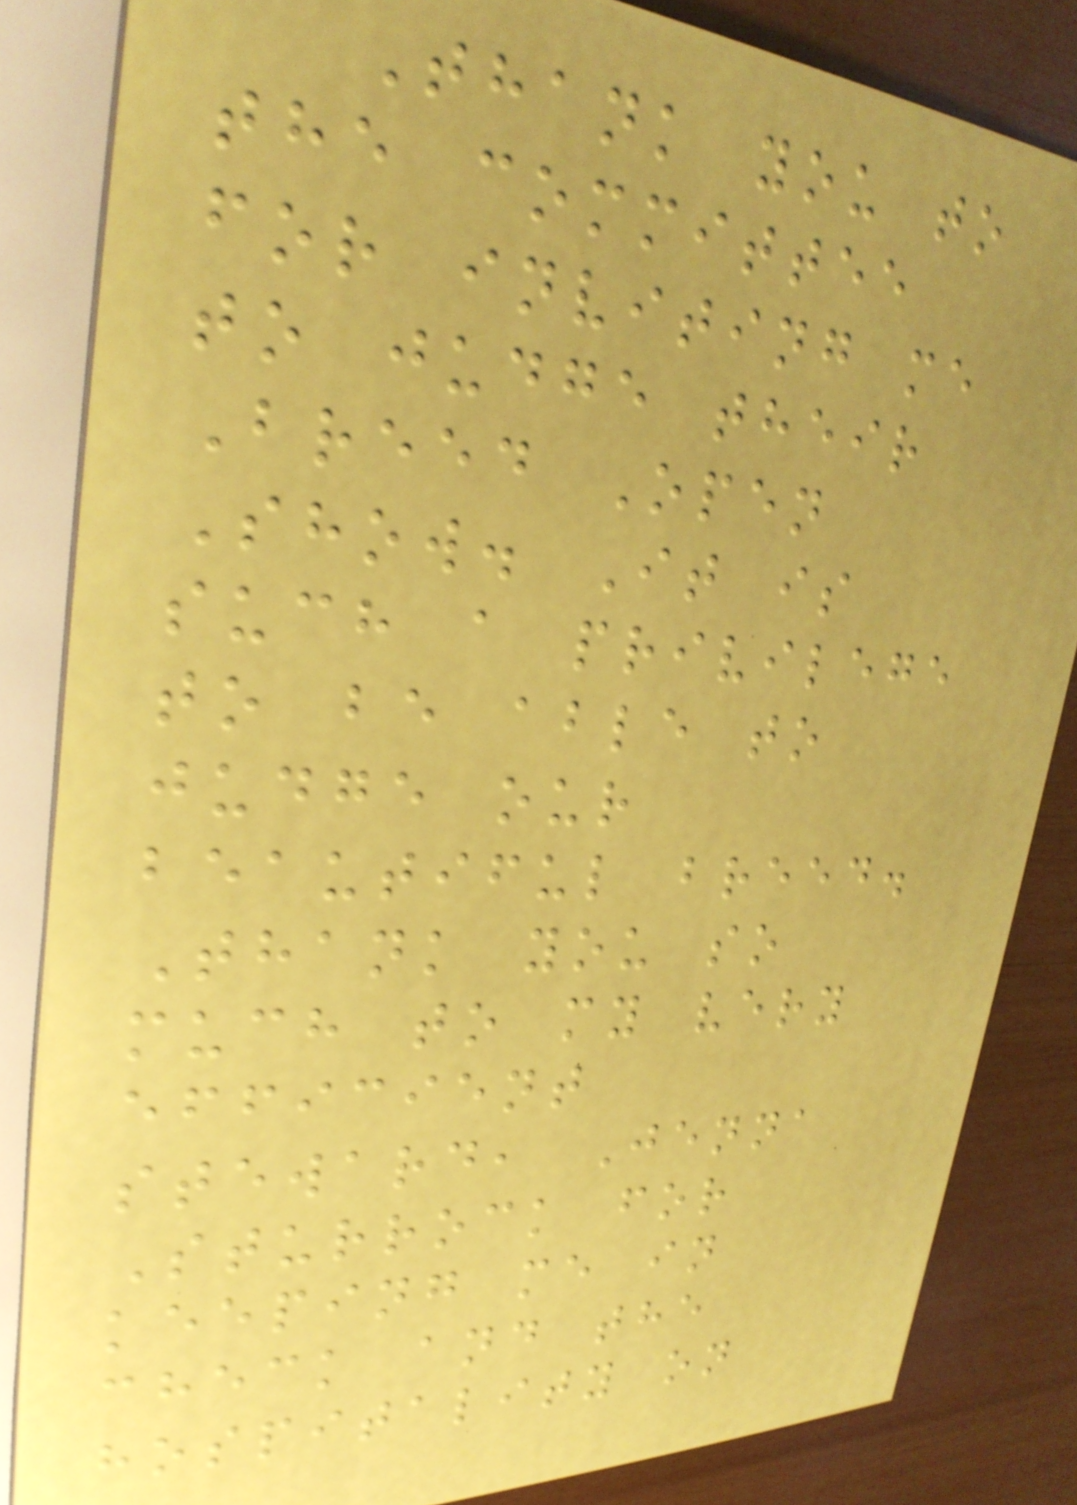Thank you to
the committee
for inviting me
to judge their
Breed Open
Show. It is
such a privilege
to be able to
judge our
beautiful breed.
Thank you so
much to my very
efficient
steward, Jenna
Sturrock for
keeping me in
check and the
hospitality on
